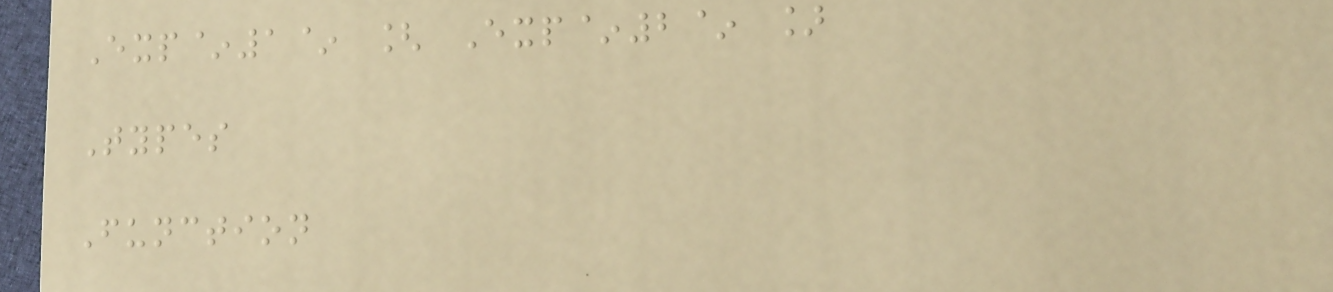Exp~1~ [ Exp~2~ ]
Types
Function
